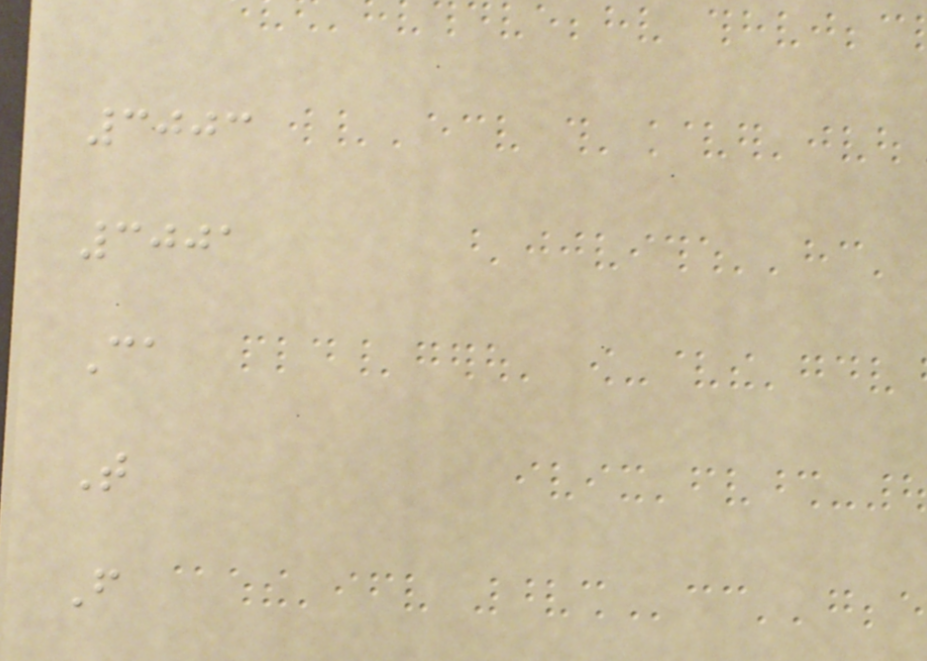3003
3001
Ca
T
F
